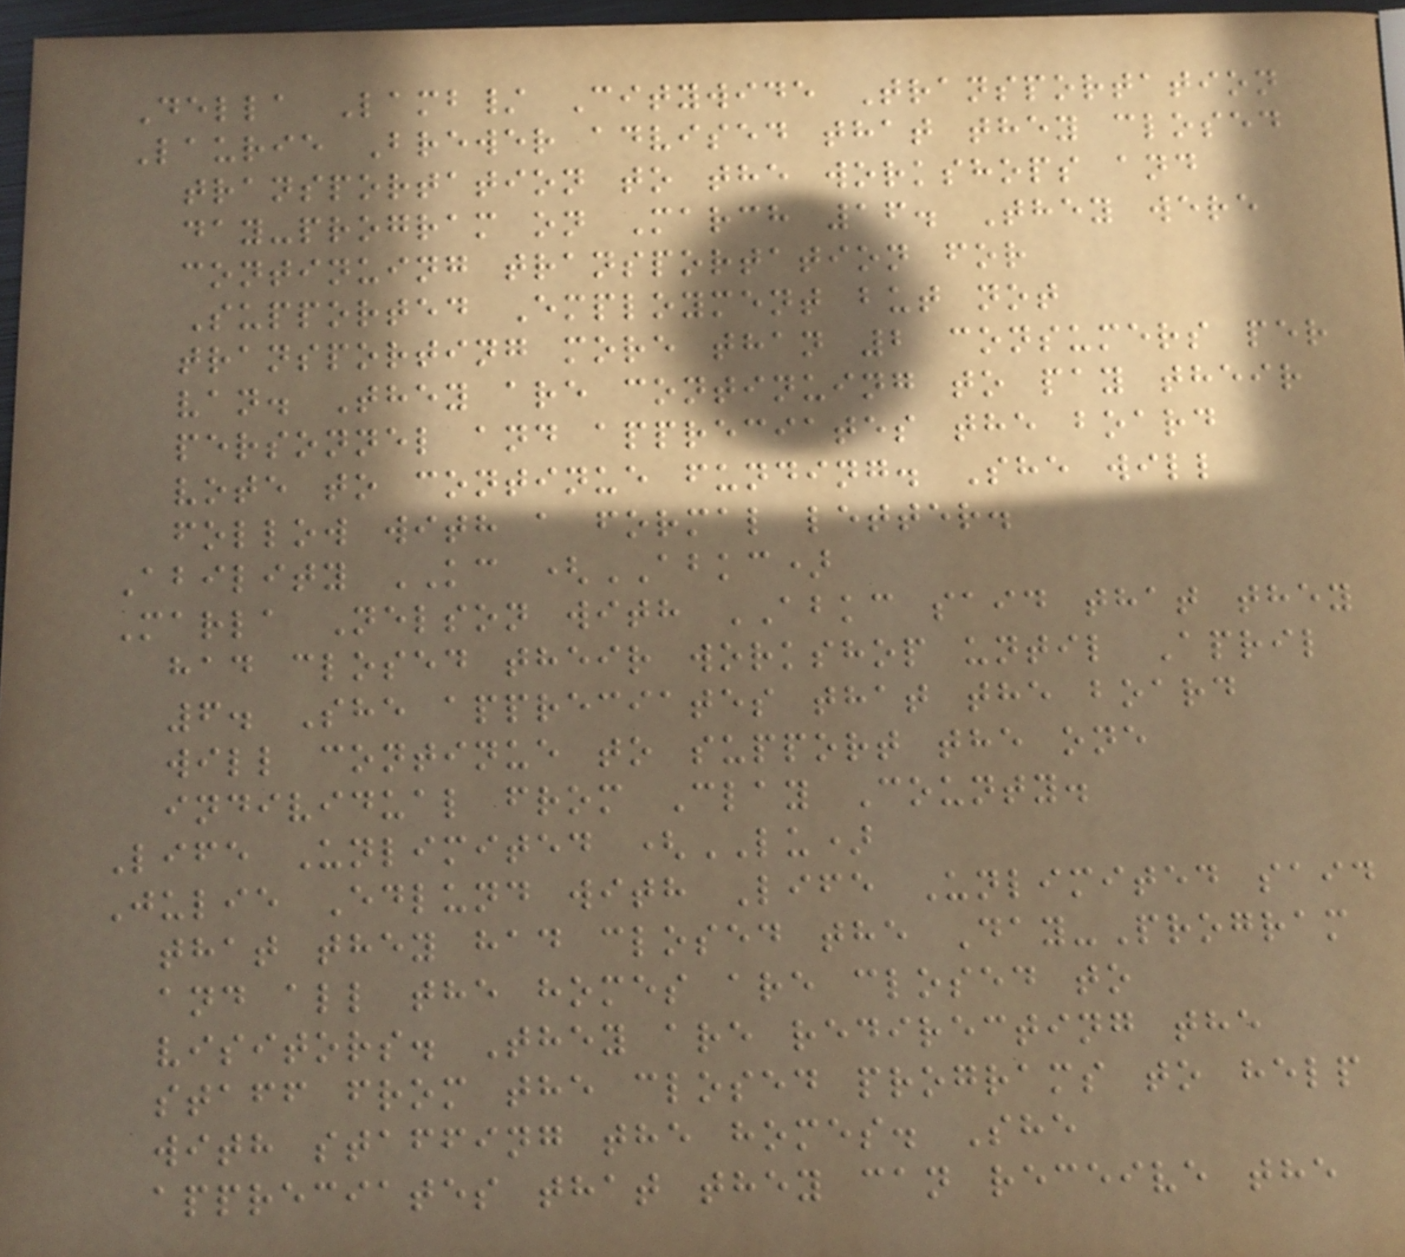Della Lamb/ Citywide Transportation
Laurie Brewer advised that they closed
transportation to the workshops and
day-program on March 16. They were
continuing transportation for
Supported Employment but not
transporting more than 2 consumers per
van. They are continuing to pay their
personnel and appreciates the board
vote to continue funding. She will
follow with a formal letter.
Ability KC (ABKC)
Marla Nelson with ABKC said that they
had closed their workshop until April
6. She appreciates that the board
will continue to support the one
individual from Clay County.
Life Unlimited (LU)
Julie Edlund with Life Unlimited said
that they had closed the Day-Program
and all the homes are closed to
visitors. They are redirecting the
staff from the closed programs to help
with staffing the homes. She
appreciates that they can receive the
